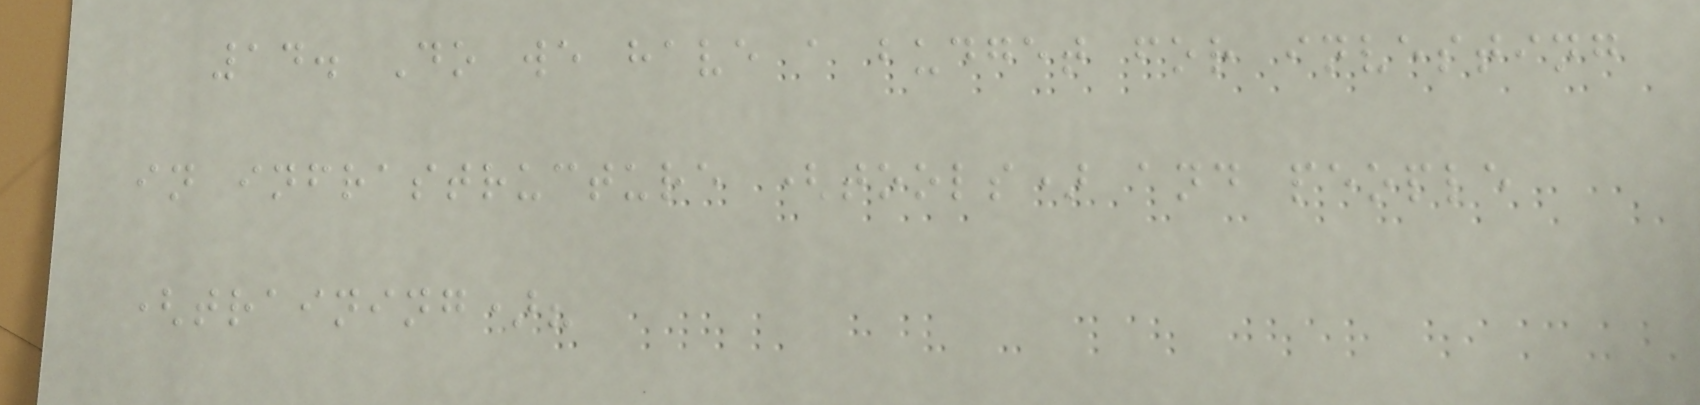14. Do we have a budget for investing
in infrastructure (tools) and people
(training)?
